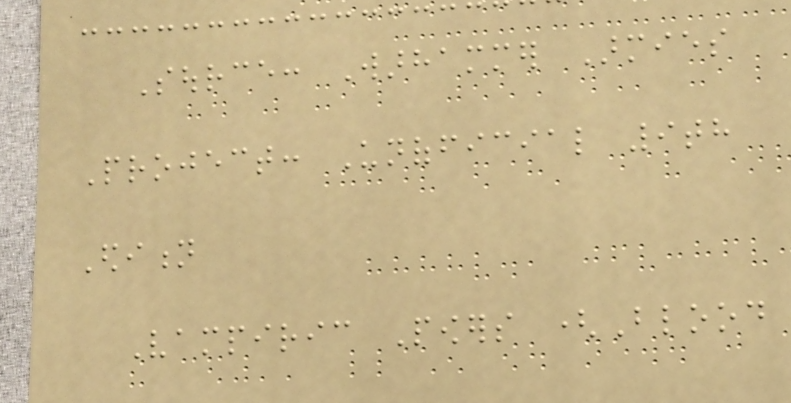Source: Warhammer Armies
Project: Unofficial 9th
Edition
Vampiric Powers (Blood
